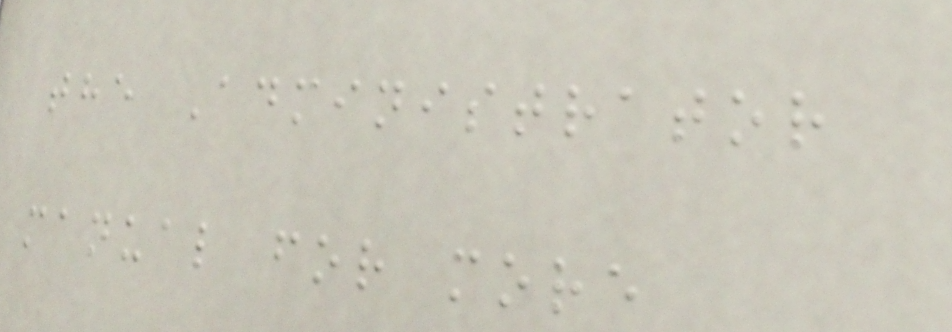the Administrator
manual for more
